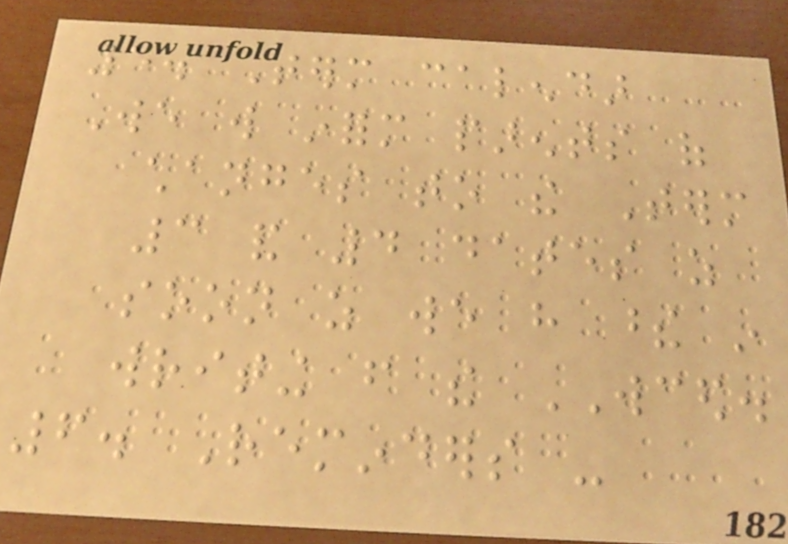5. Term calendar
We will inform parents of
changes to the Term
3 and 4 dates as
soon as we have these in
writing from the WCED.
6. Reminders -
